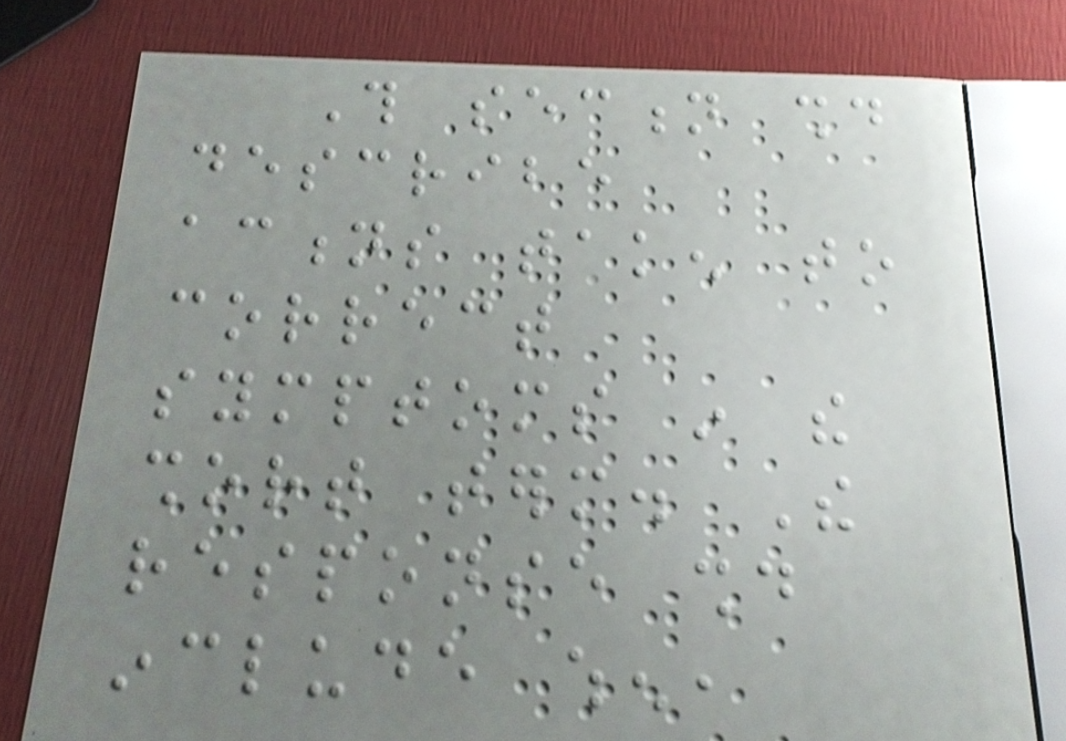This section should
describe
actions taken to
correct
symptoms in the
short term. The
response should
include when,
